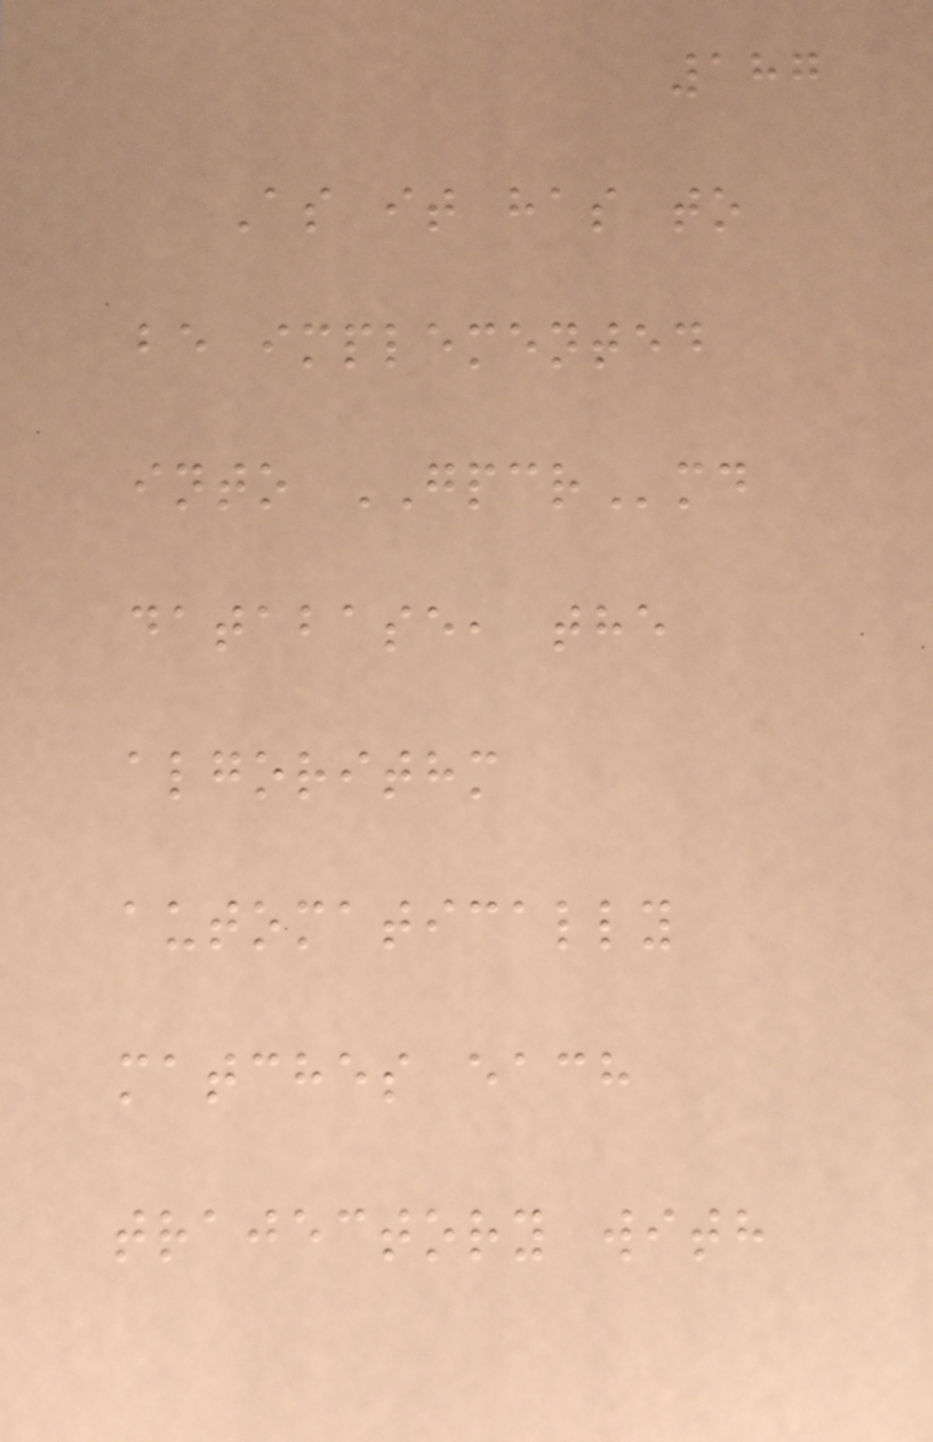187
As it has to
be implemented
into GPCRmd
database, the
algorithm
automatically
matches each
trajectory with
